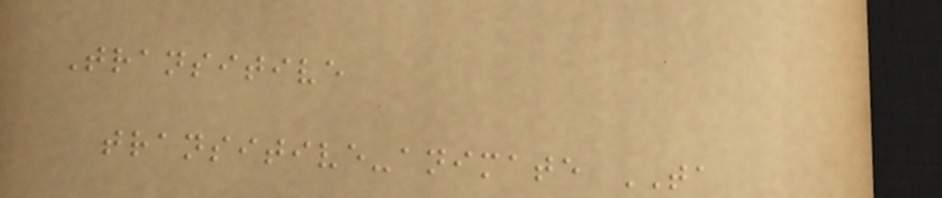Transitive
transitive-animate TA
